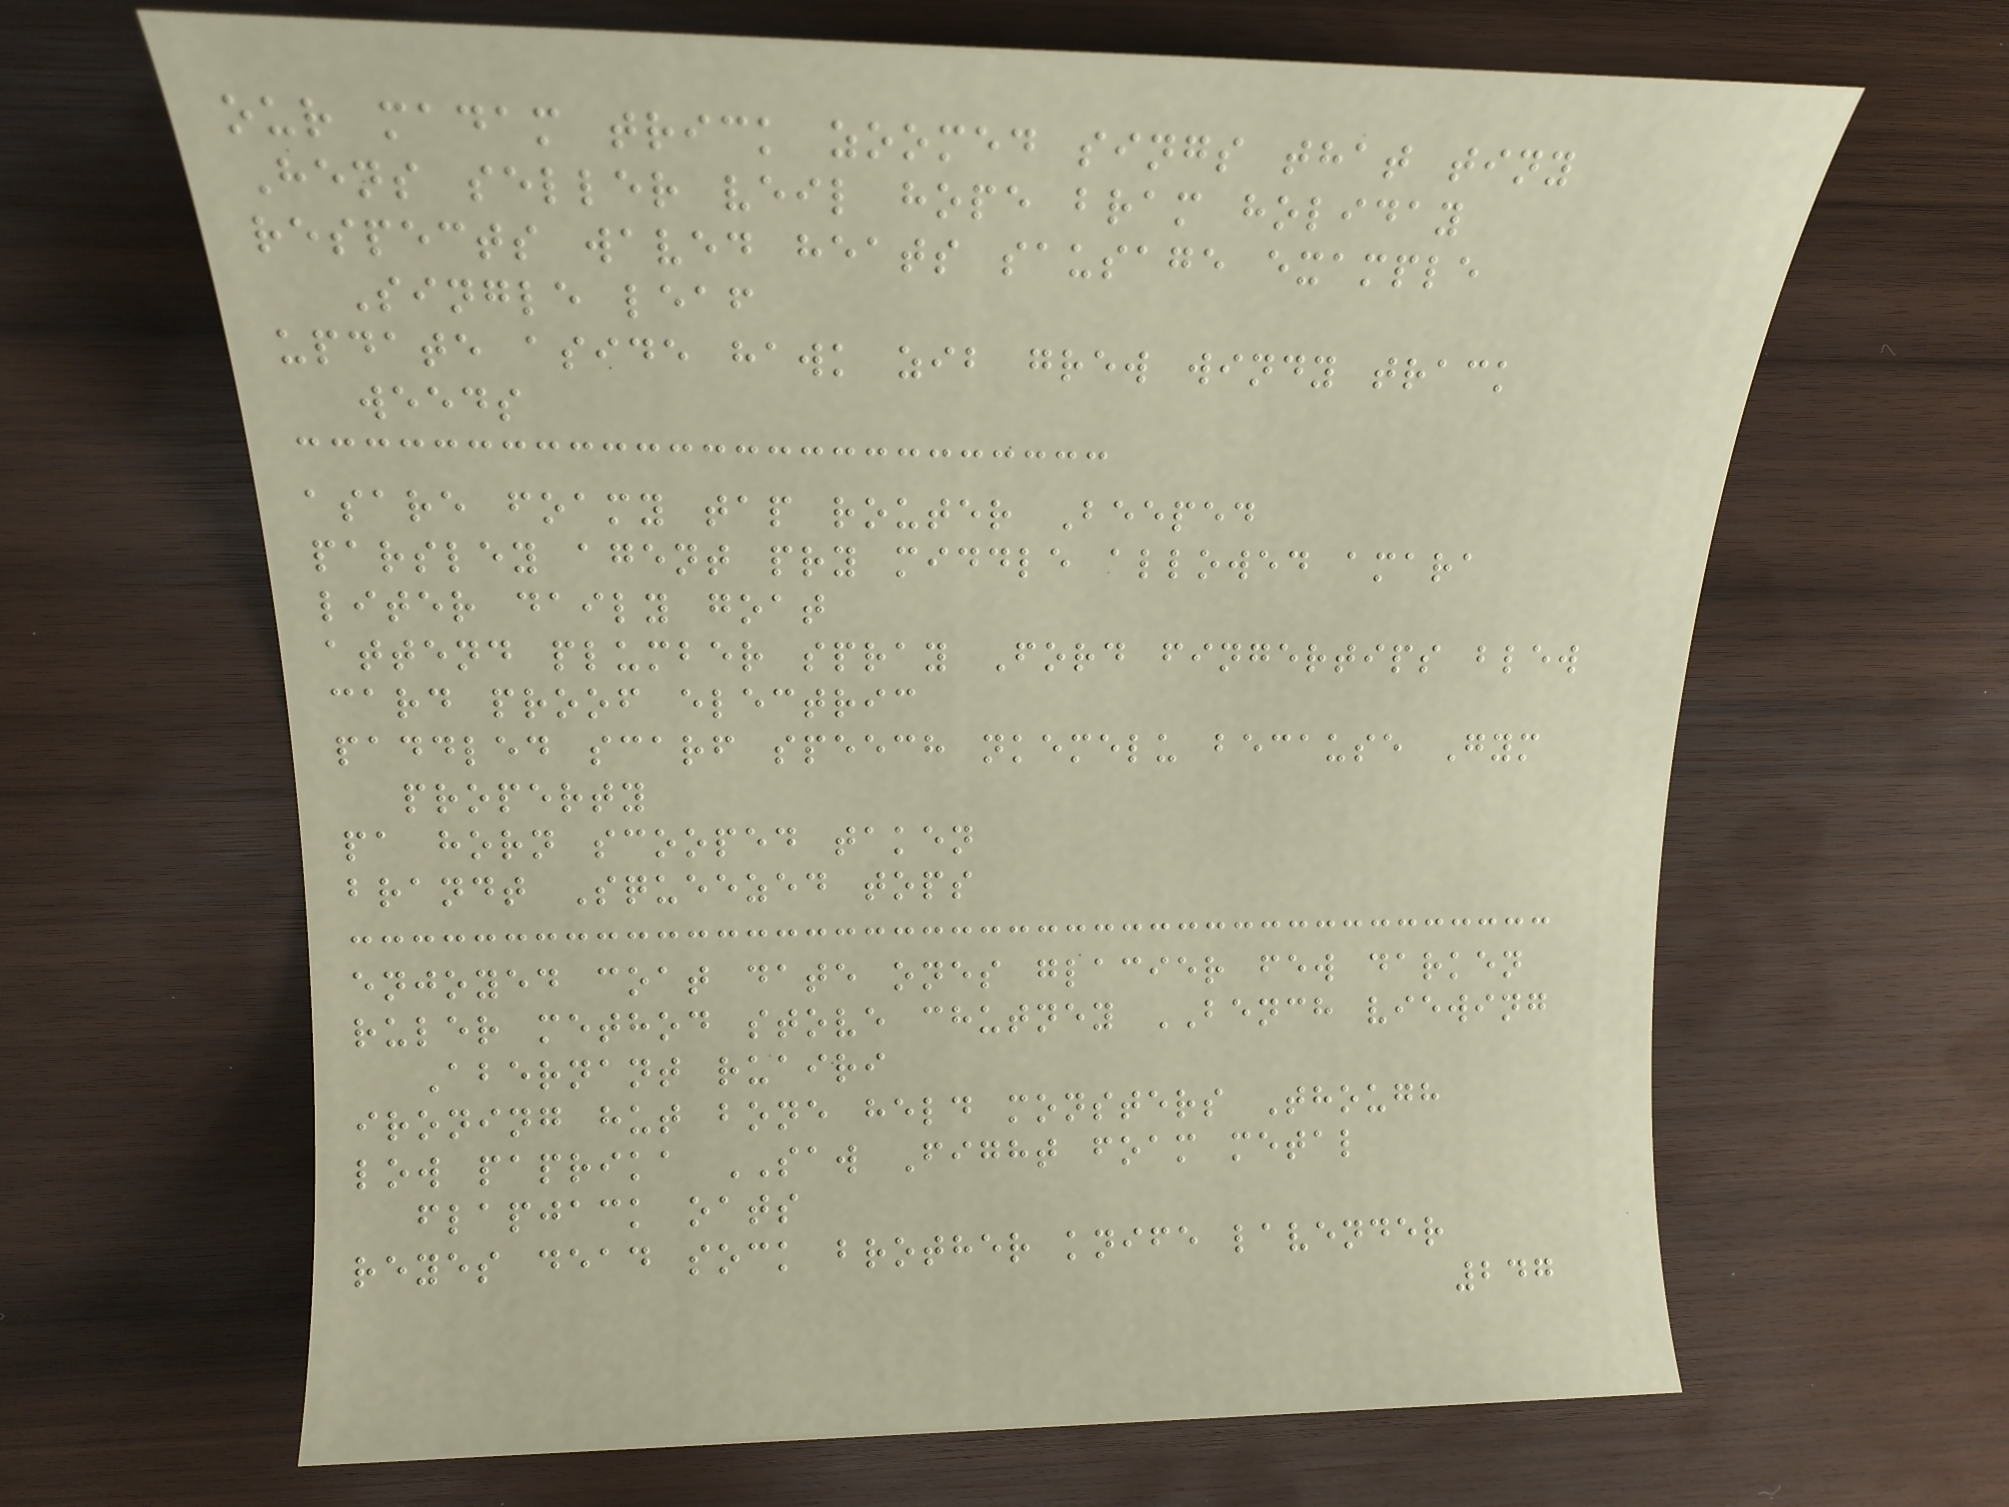our madam trick zoomed sings that tiny
Hens seller veil hope bram holiday
respects waved heats sausage example
Single leaf
update aside hawk zib grew windy track
weeds
asare foamy tap router Beeped
parsley agent pry middle allowed amara
liter daily goat
attend plumber spray Ford fingertips blew
card proof electric
paddled scarf speech nkemelu because Gym
property
pa horn scooped taken
brandt Squeezed tops
enjoyed coat date ones glacier few darken
ruler method stove chutney BENCH viewing
Abernant ruairi
ironing hut bone held monsters Though
low paprika SAW Fight foam metal
flapjack oats
reyes dead sock brother knife lavender
247
